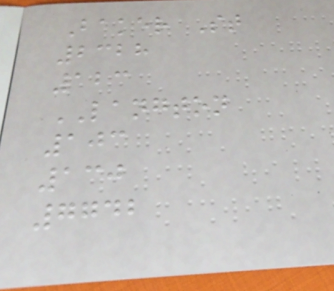Baker St
2328
123
LANGTON
103
130
7742
